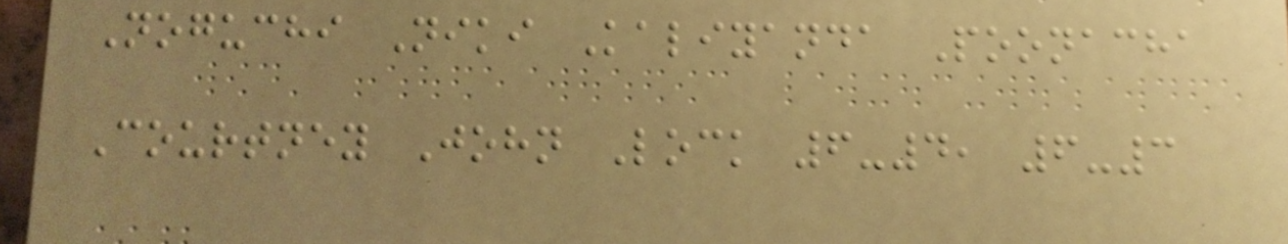Noguchi Niki Kaliyanda Poonacha
Courtney John Lock 6-4, 6-3
